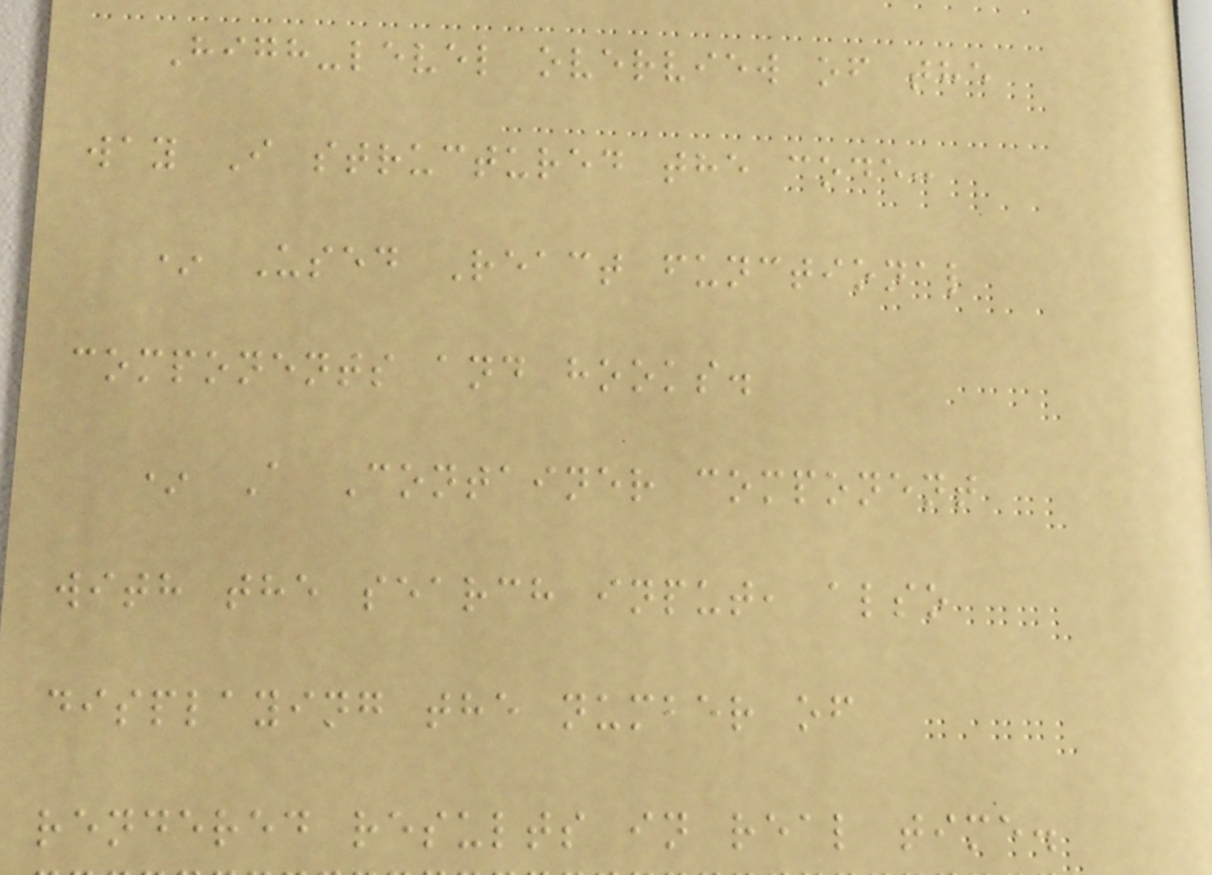High-level overview of the
way I structured the code:
* Used React functional
components and hooks.
* A Container component
with the search input, also
displaying the number of
rendered results in real time.
